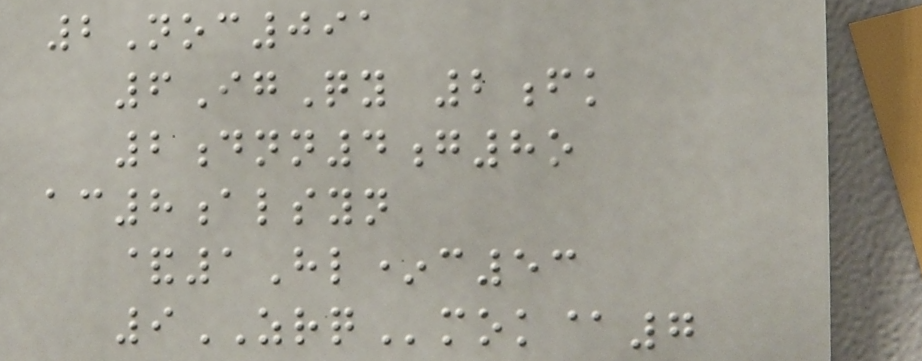2Noc091
6IgQy 2fk
2dnn4g8o
ac8alsyn
&1Hl*c53
9ZRQmok@7
